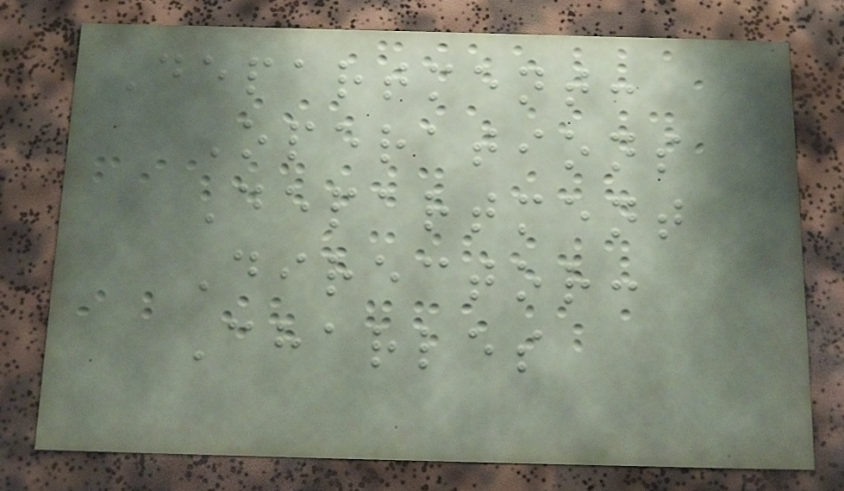Department:
Operations
Department
Director:
Charles
